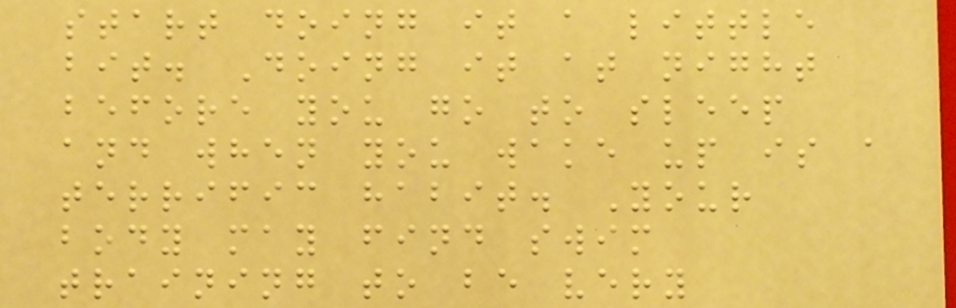start doing it a little
bit. Doing it at night
before you go to sleep
and when you wake up is a
terrific habit. Your
body may find swim
training to be very
